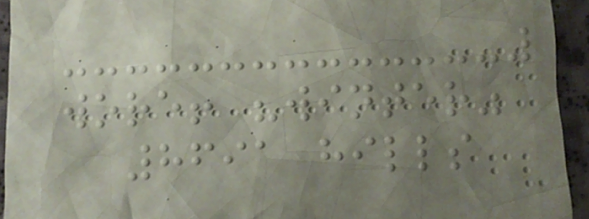wore! "winter"
8691 hills
